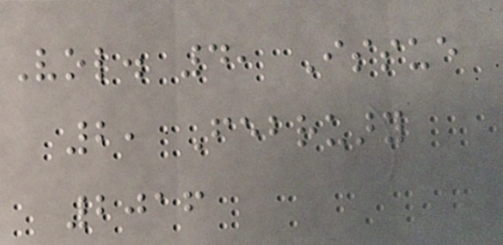Vol. 4, Issue
2, February
2016
